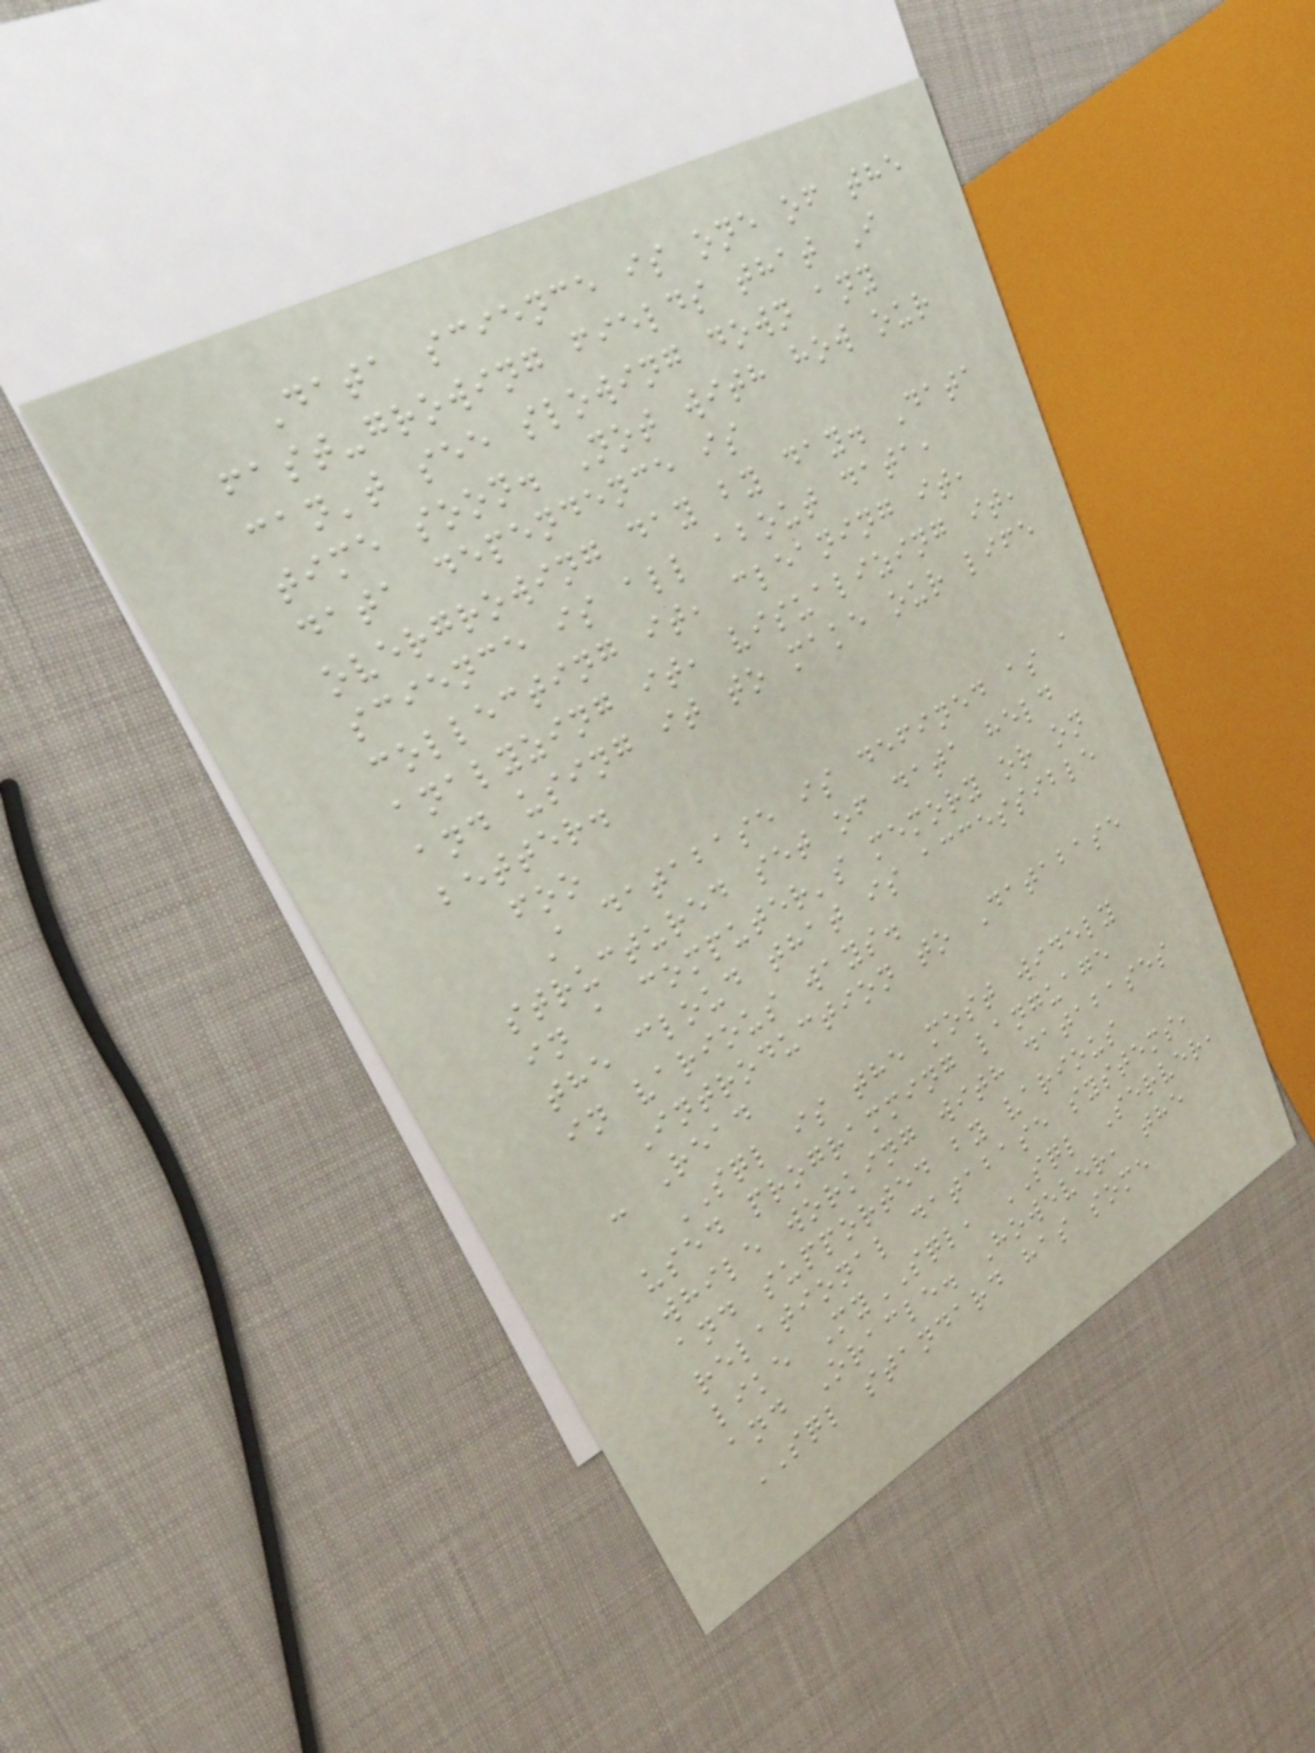Data science is one of the
fast-growing fields that I
can't see slowing down any
time soon. Not with how our
data dependence is
overgrowing day by day. Data
science is all about data,
collecting it, cleaning it,
analyzing it, visualizing it,
and using it to make our life
better.
foo
A database is defined as a
structured set of data held
in a computer's memory or on
the cloud that is accessible
in various ways.
Introduction to Database
- Read
SQL is the most widely
used programming language
while working with databases
and supported by various
relational database systems,
like MySQL, SQL Server,
and Oracle. However, the
SQL standard has some
